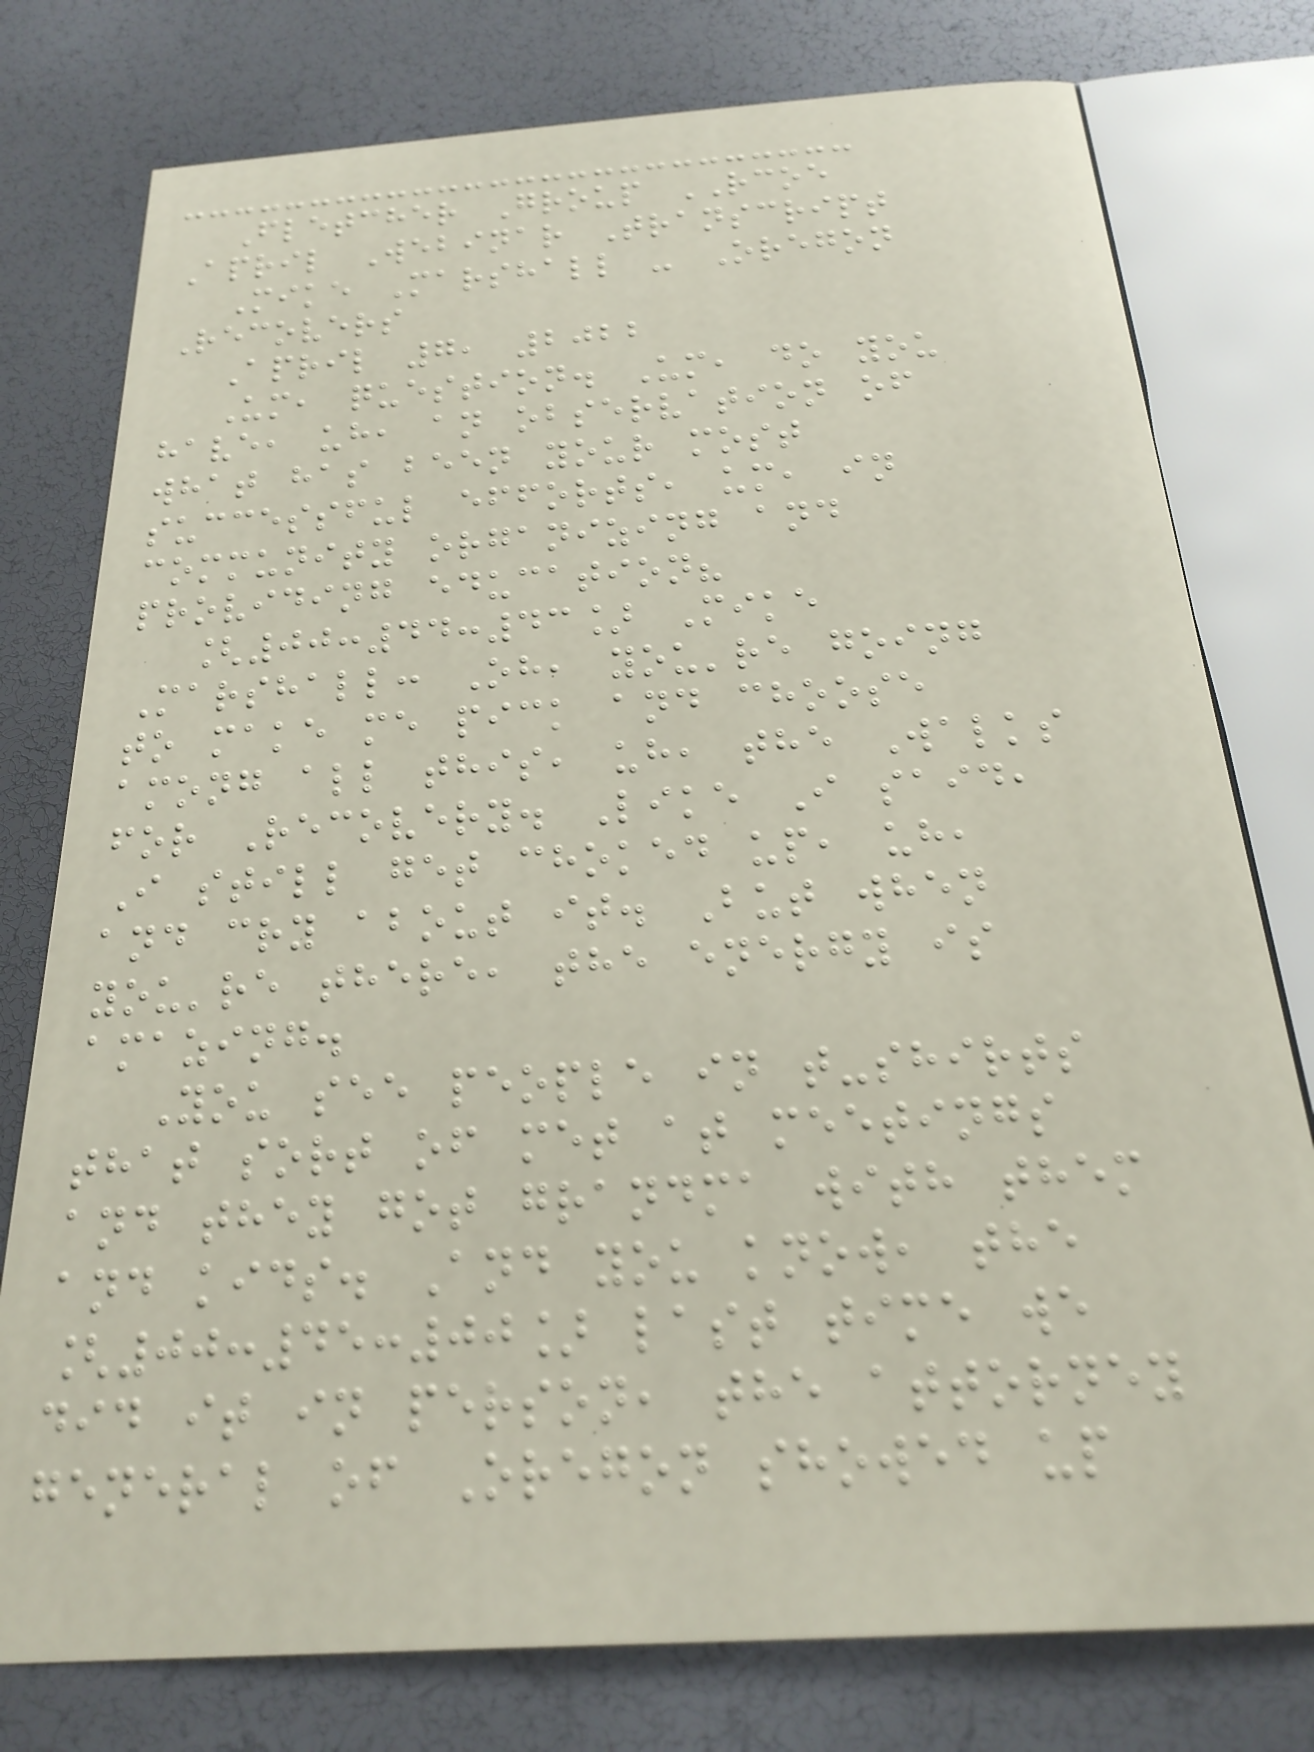Fletcher Group RCOE
April Webinar Transcript
Mike Marshall - Oregon
Recovers
April 7, 2022
Um, question. Um, do you
have, uh, an observation of
what has been your most
successful efforts, um, in
community organizing and
providing education?
[00:44:43] Mike
Marshall: Oh, you're going
to make me pick and choose
among all this, uh, the Walks
for Recovery. Like I said,
I still get choked up, uh,
and cry about it. But when
you're there, the energy is
amazing.
You see people in t-shirts
that sort of met at meetings
and they got grandma with them
and kids. And you know, the
[00:45:00] last time we
did it in person, the attorney
general of Oregon showed up
